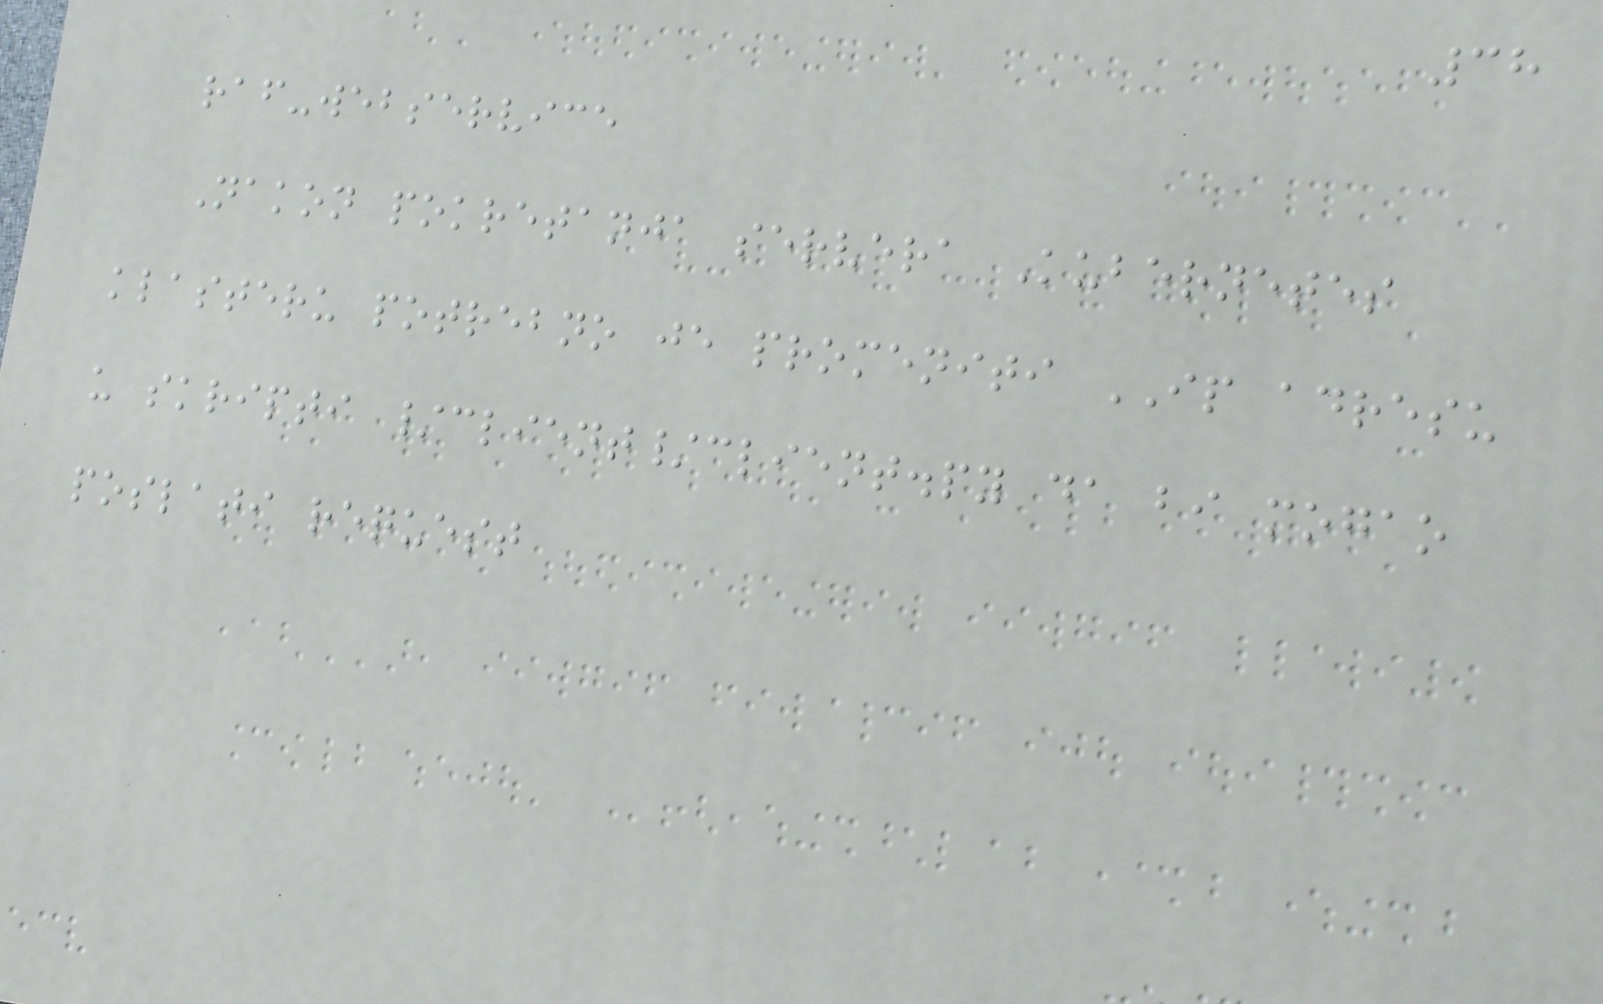38
raf-webservice
Nakon pokretanja servera Kubernetes
klasteru potrebno je promeniti IP adresu
u skripti /client/client.py da bi mogao
poslati request
